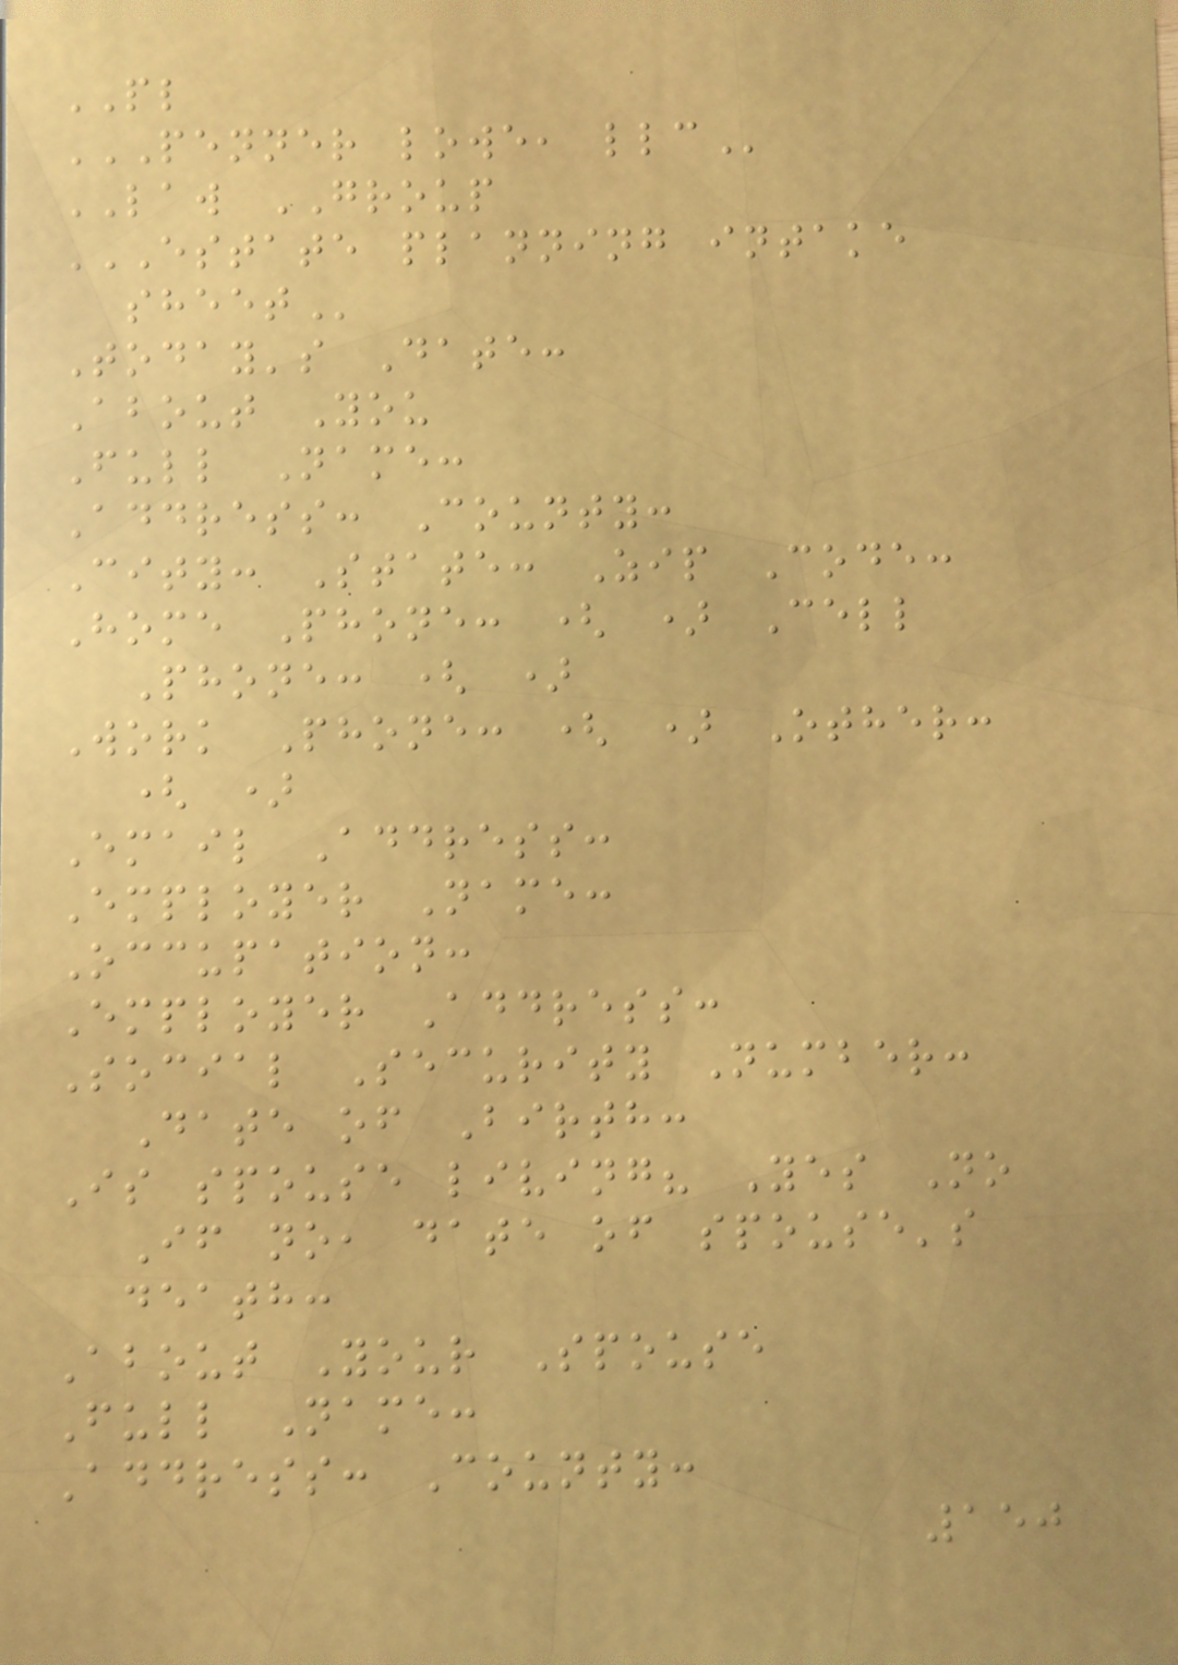PL
PENNER LOWE, LLC
LAW GROUP
ESTATE PLANNING INTAKE
SHEET
Today's Date:
About You
Full Name:
Address: County:
City: State: Zip Code:
Home Phone: ( ) Cell
Phone: ( )
Work Phone: ( ) Other:
( )
Email Address:
Employer Name:
Occupation:
Employer Address:
Social Security Number:
Date of Birth:
Is spouse living? Yes No
If no, date of spouse's
death:
About Your Spouse
Full Name:
Address: County:
150
